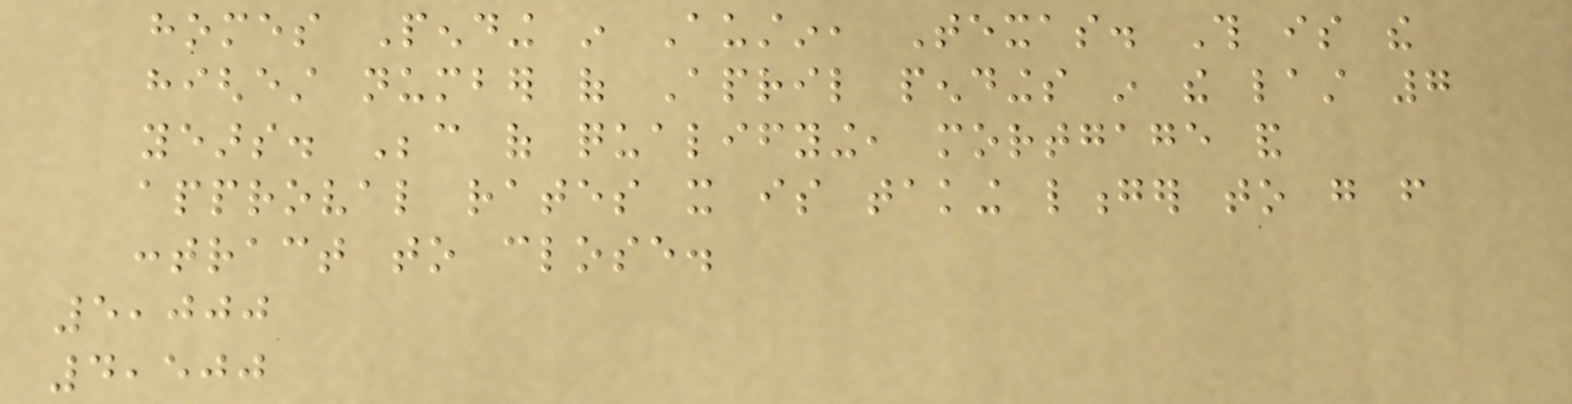homes Pending in Austin, Texas. This is the
highest number of April pendings in the last 7
years. Because of qualifying, mortgage and
approval rates it is taking longer to go from
contract to close.
5,000
4,500
